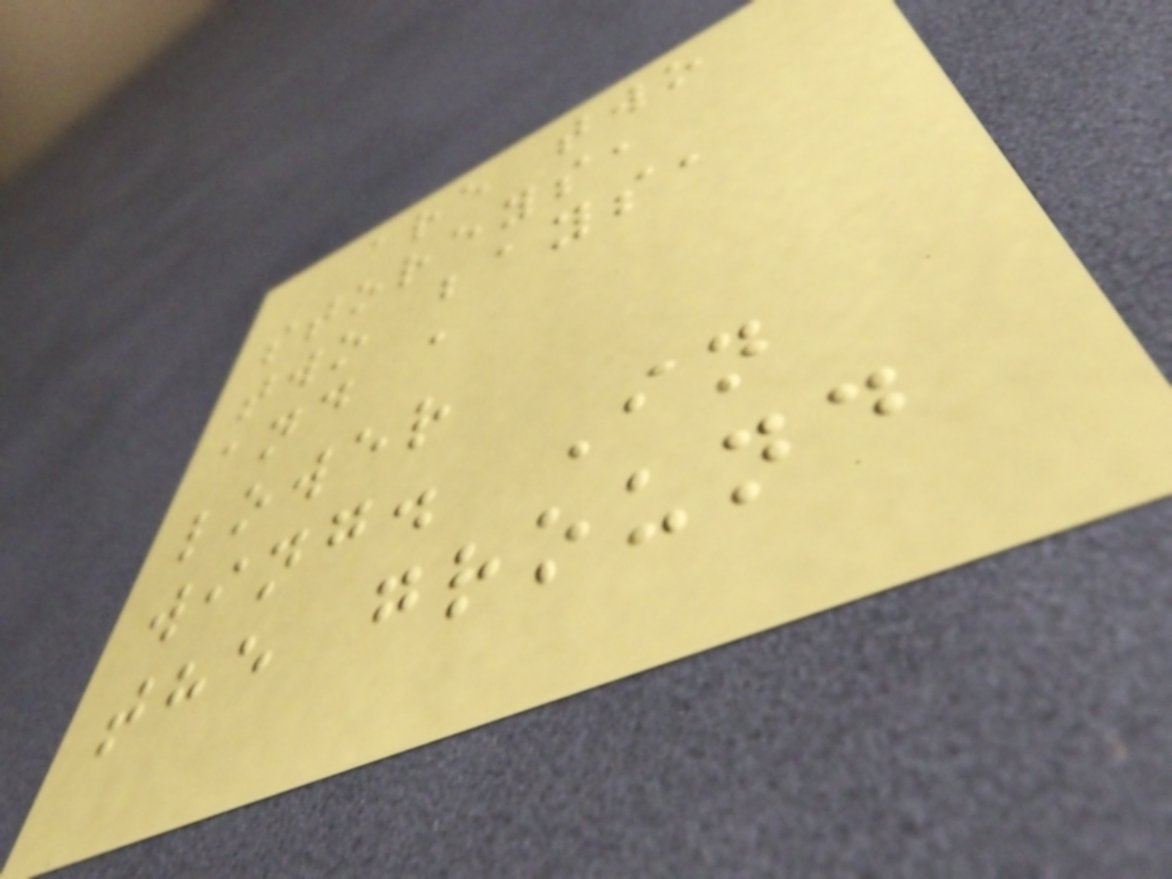are two
storeys,
two bays,
and a
lower
wing. In
the ground
